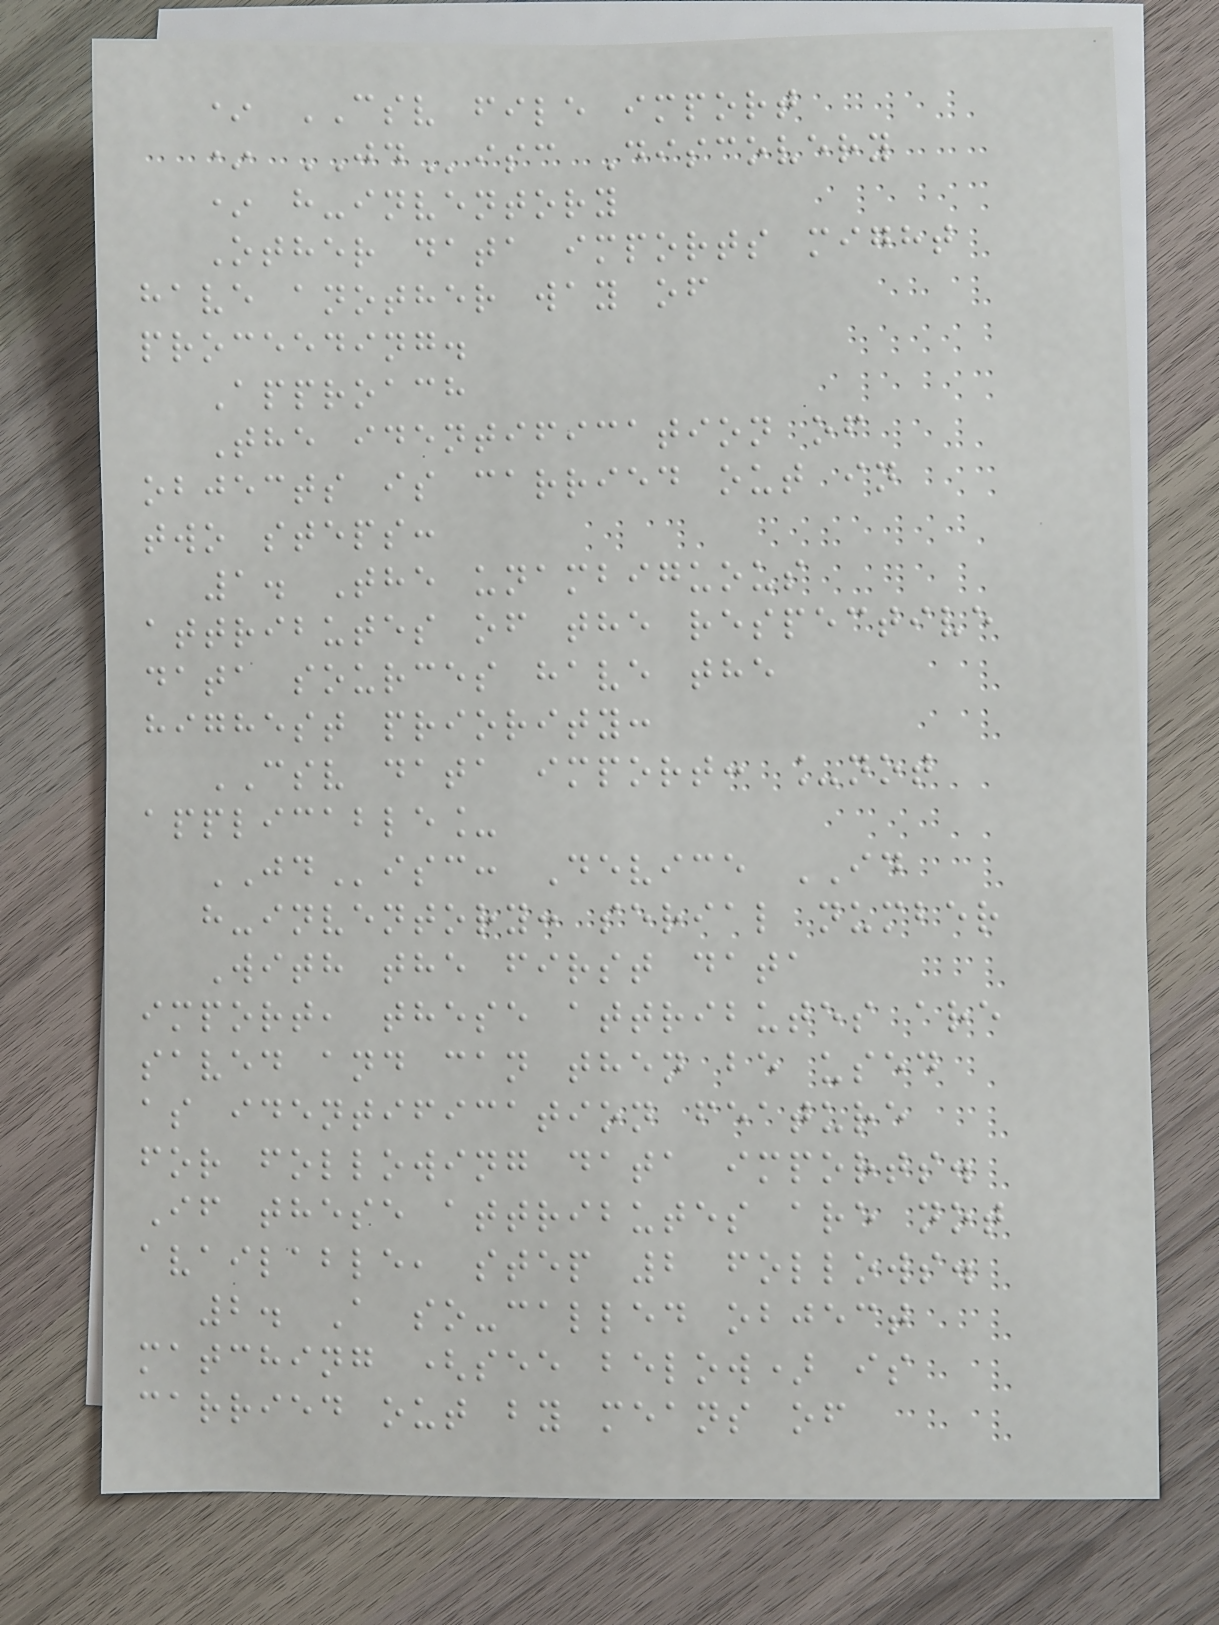* CSV file import
* JDisc Discovery
* h-inventory
Other data imports might
have another way of
proceeding.
Approach
The identification of
objects is carried out in
two steps:
1. The unambiguous
attributes of the respective
data sources have the
highest priority:
CSV data import: _not
applicable_
JDisc: Device ID
h-inventory: serial number
With the first data
import, these attributes are
saved and can then be used
as identification feature
for following data imports.
If these attributes are not
available, step 2 follows.
2. A so-called object
matching (see below) is
carried out by means of
